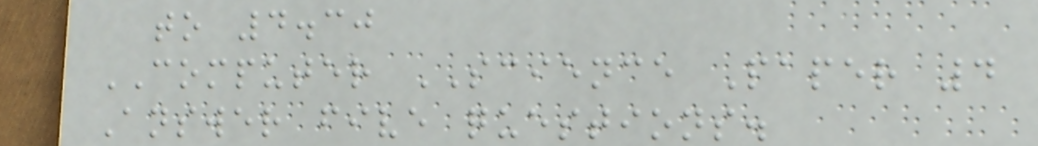to 4.30
COMPUTER SCIENCE Paper 4
Answer five questions.
